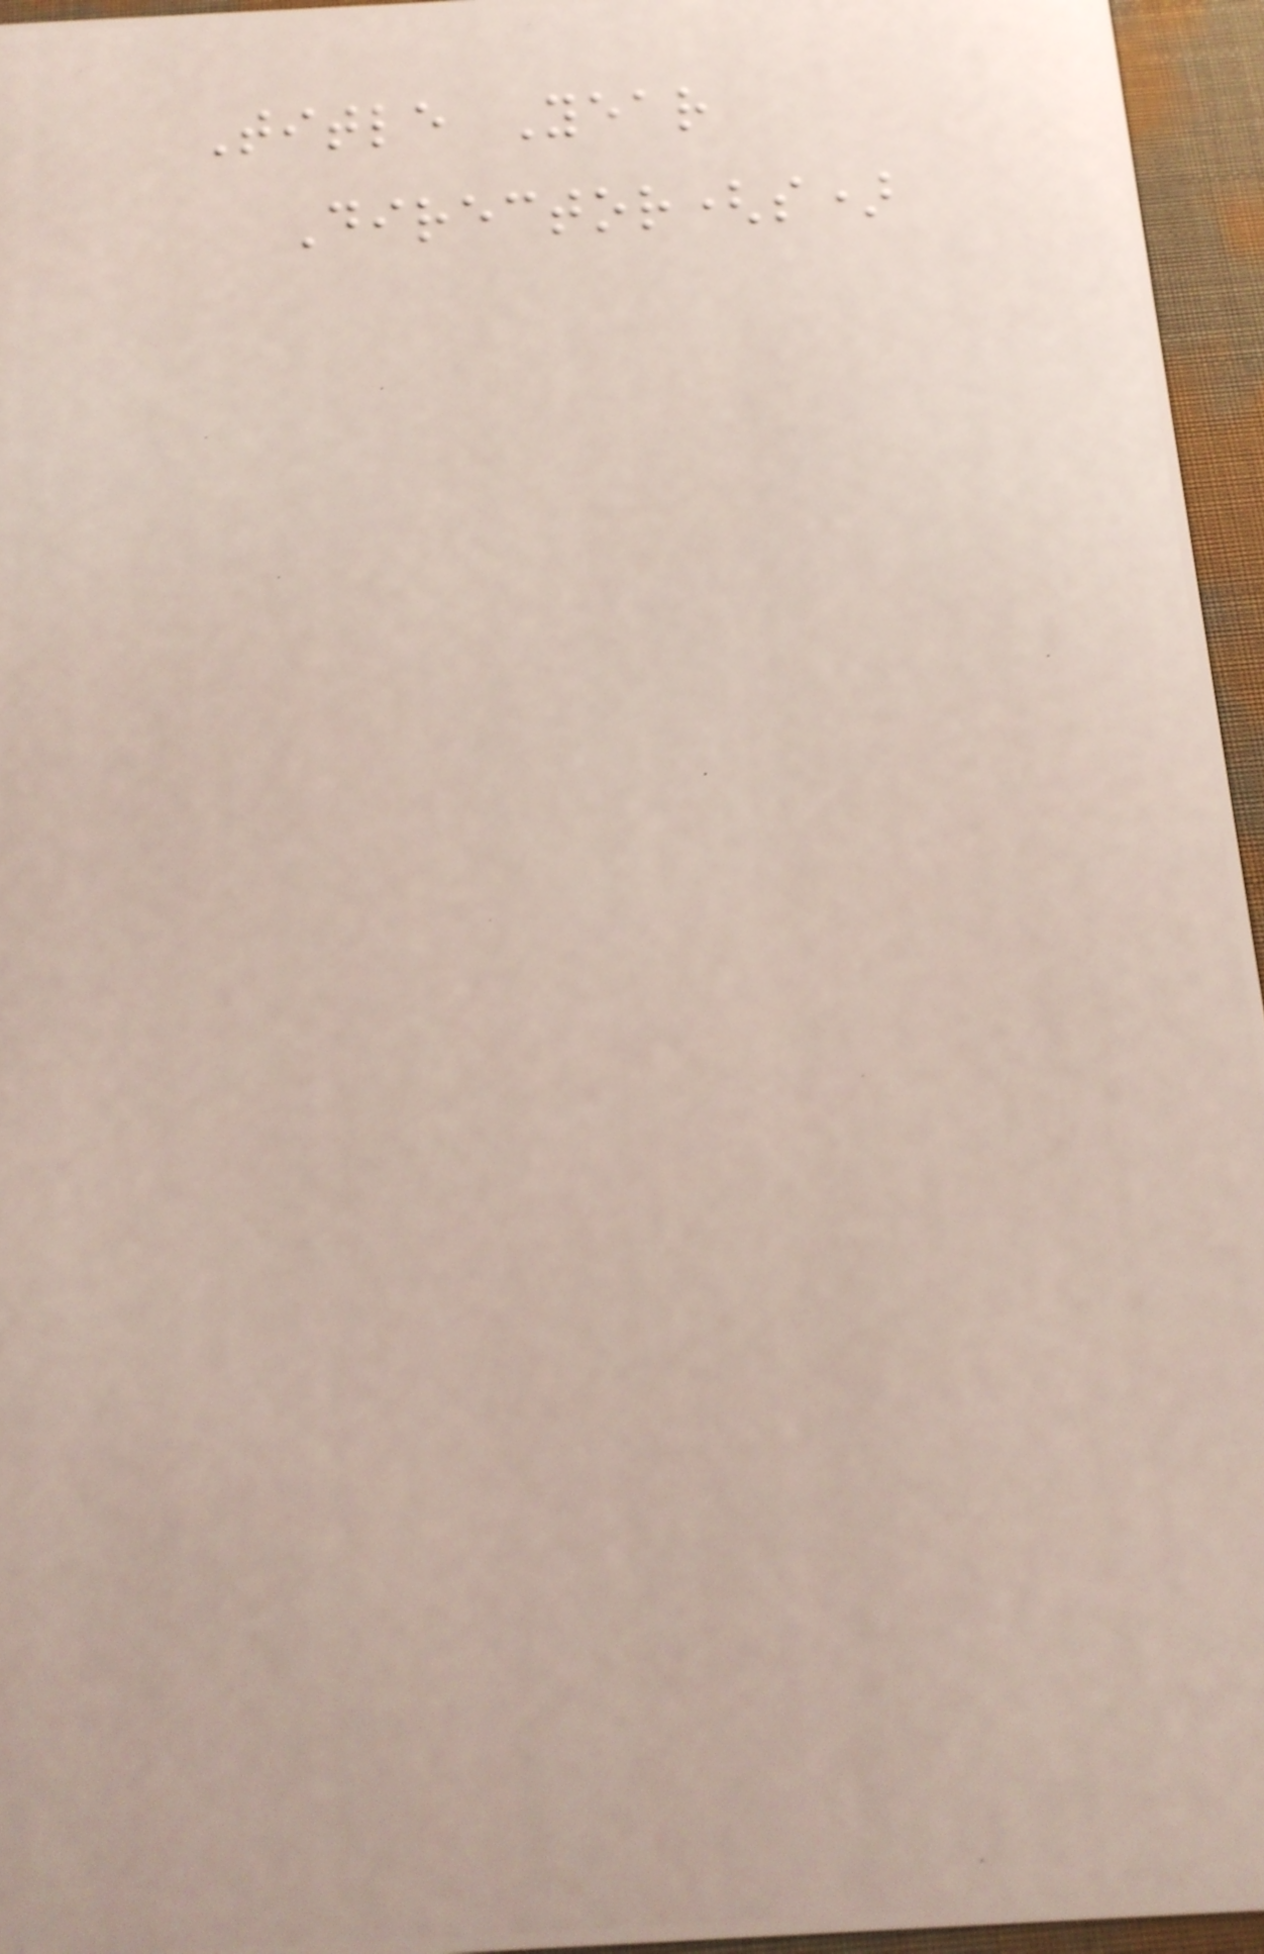Title Year
Director(s)
